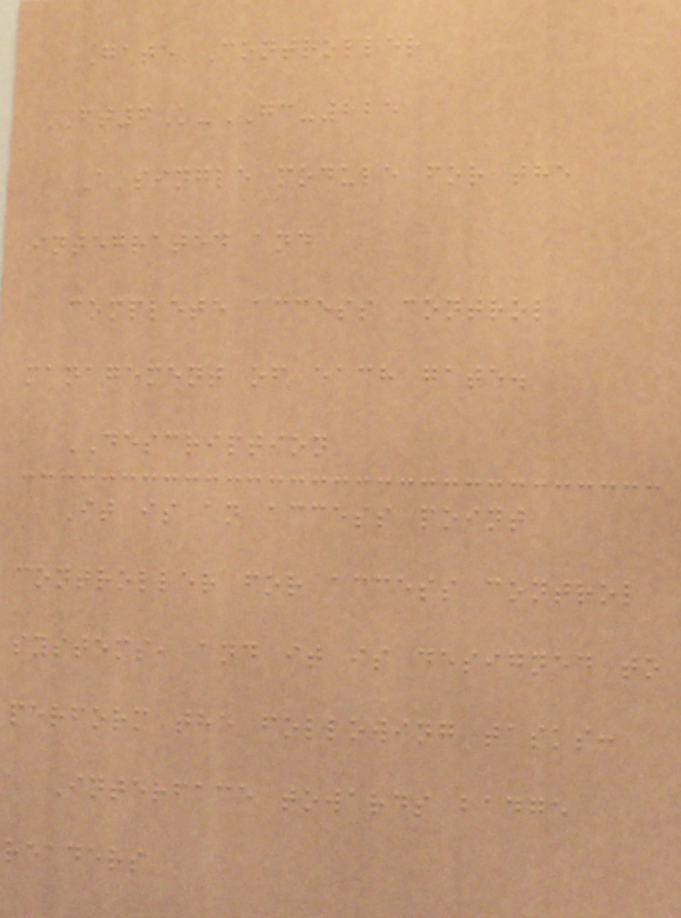Gate Controller
FT6K-GC-225
A single module for the
integrated and
complete access control
management of each gate.
DESCRIPTION
It is an access point
controller for access control
systems, and it is designed to
perform the following tasks:
Interface towards badge
readers
